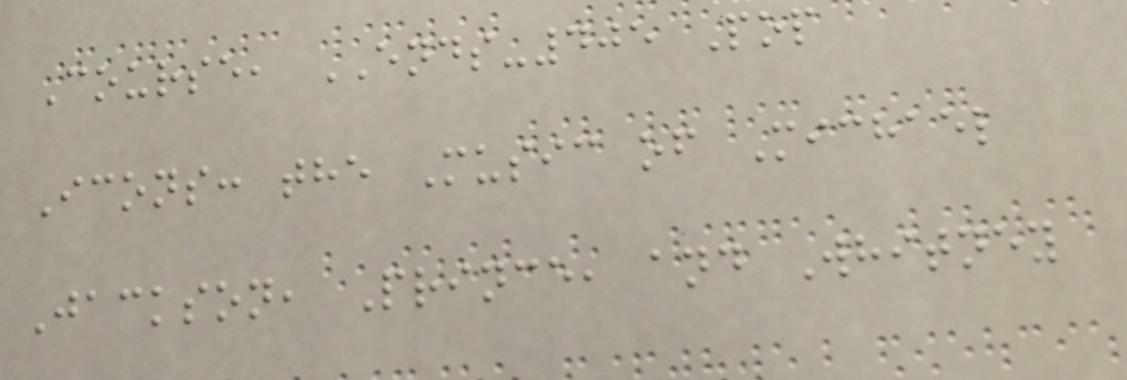Course, ENDS-405 Pop
Icons: the Music of Michael
Jackson, Prince, and Whitney
